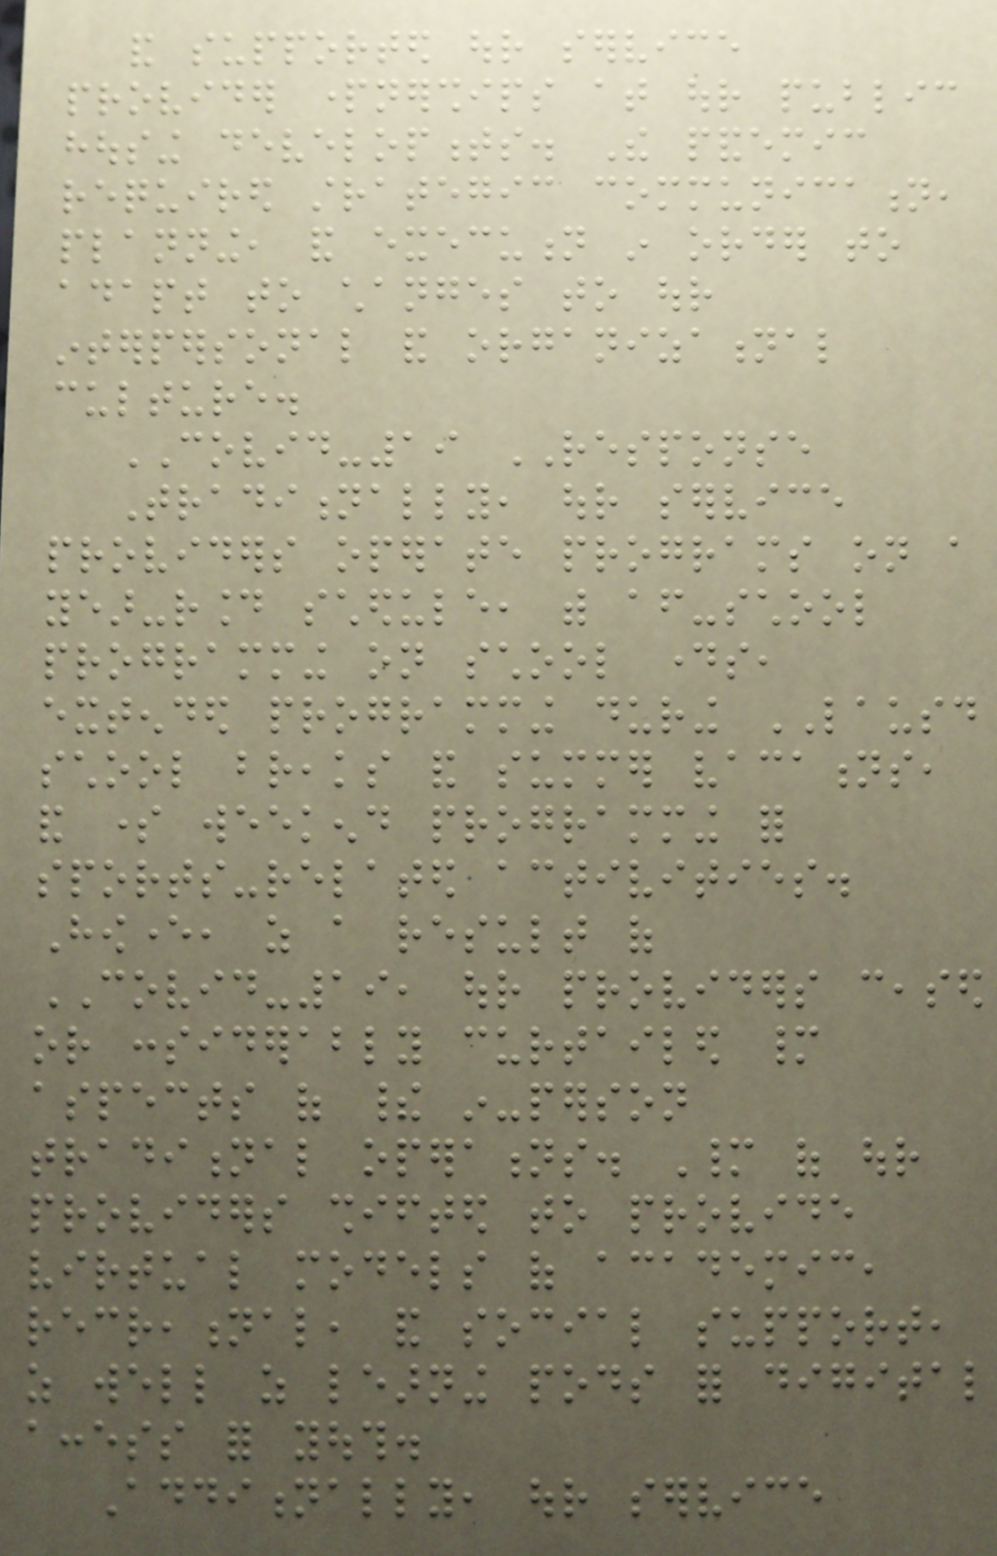and supported our service
provider partnerships at our public
housing developments. The pandemic
required strategic communication,
planning, and execution in order to
adapt to changes to our
interpersonal and organizational
culture.
COVID-19 RESPONSE
Traditionally, our service
providers operate programs on a
year-round schedule, with after-school
programming on school days,
extended programming during LAUSD
school breaks and summer vacations,
and some weekend programming for
sports-related activities.
However, as a result of
COVID-19, our providers ceased
or considerably curtailed many
aspects of their in-person
traditional operations. Many of our
providers shifted to provide
virtual models of academic,
recreational, and social support,
as well as learning pods for digital
access for youth.
Additionally, our service
